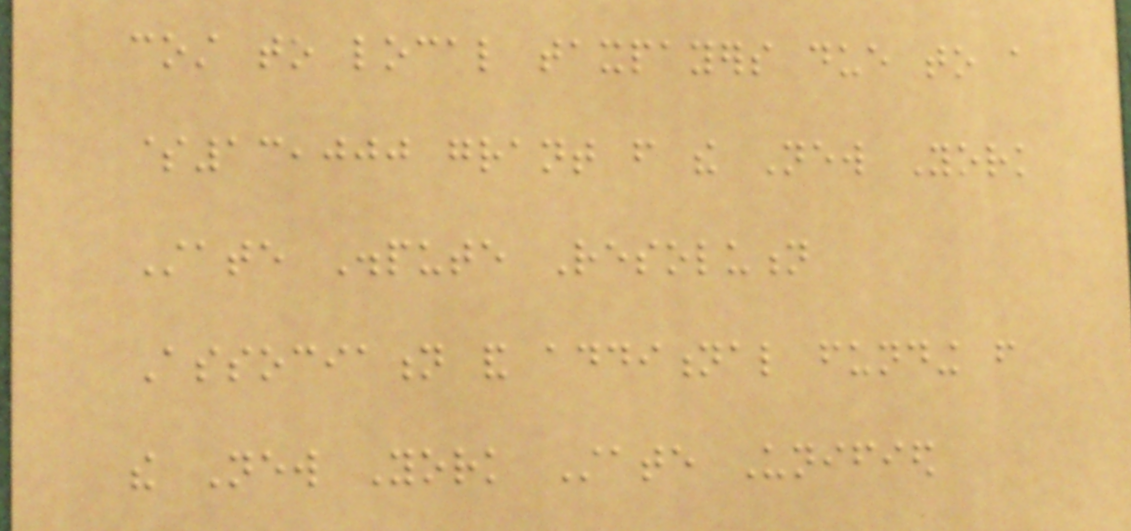cost to local taxpayers due to a
$13,000 grant from the New York
State Dispute Resolution
Association and additional funding from
the New York State Unified
